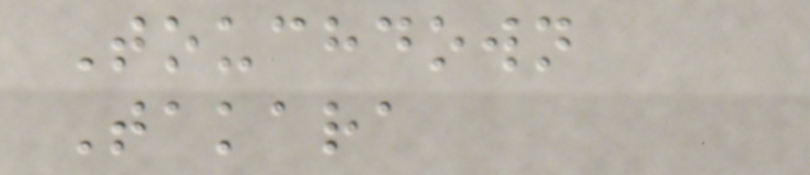Touchdown
Takara
